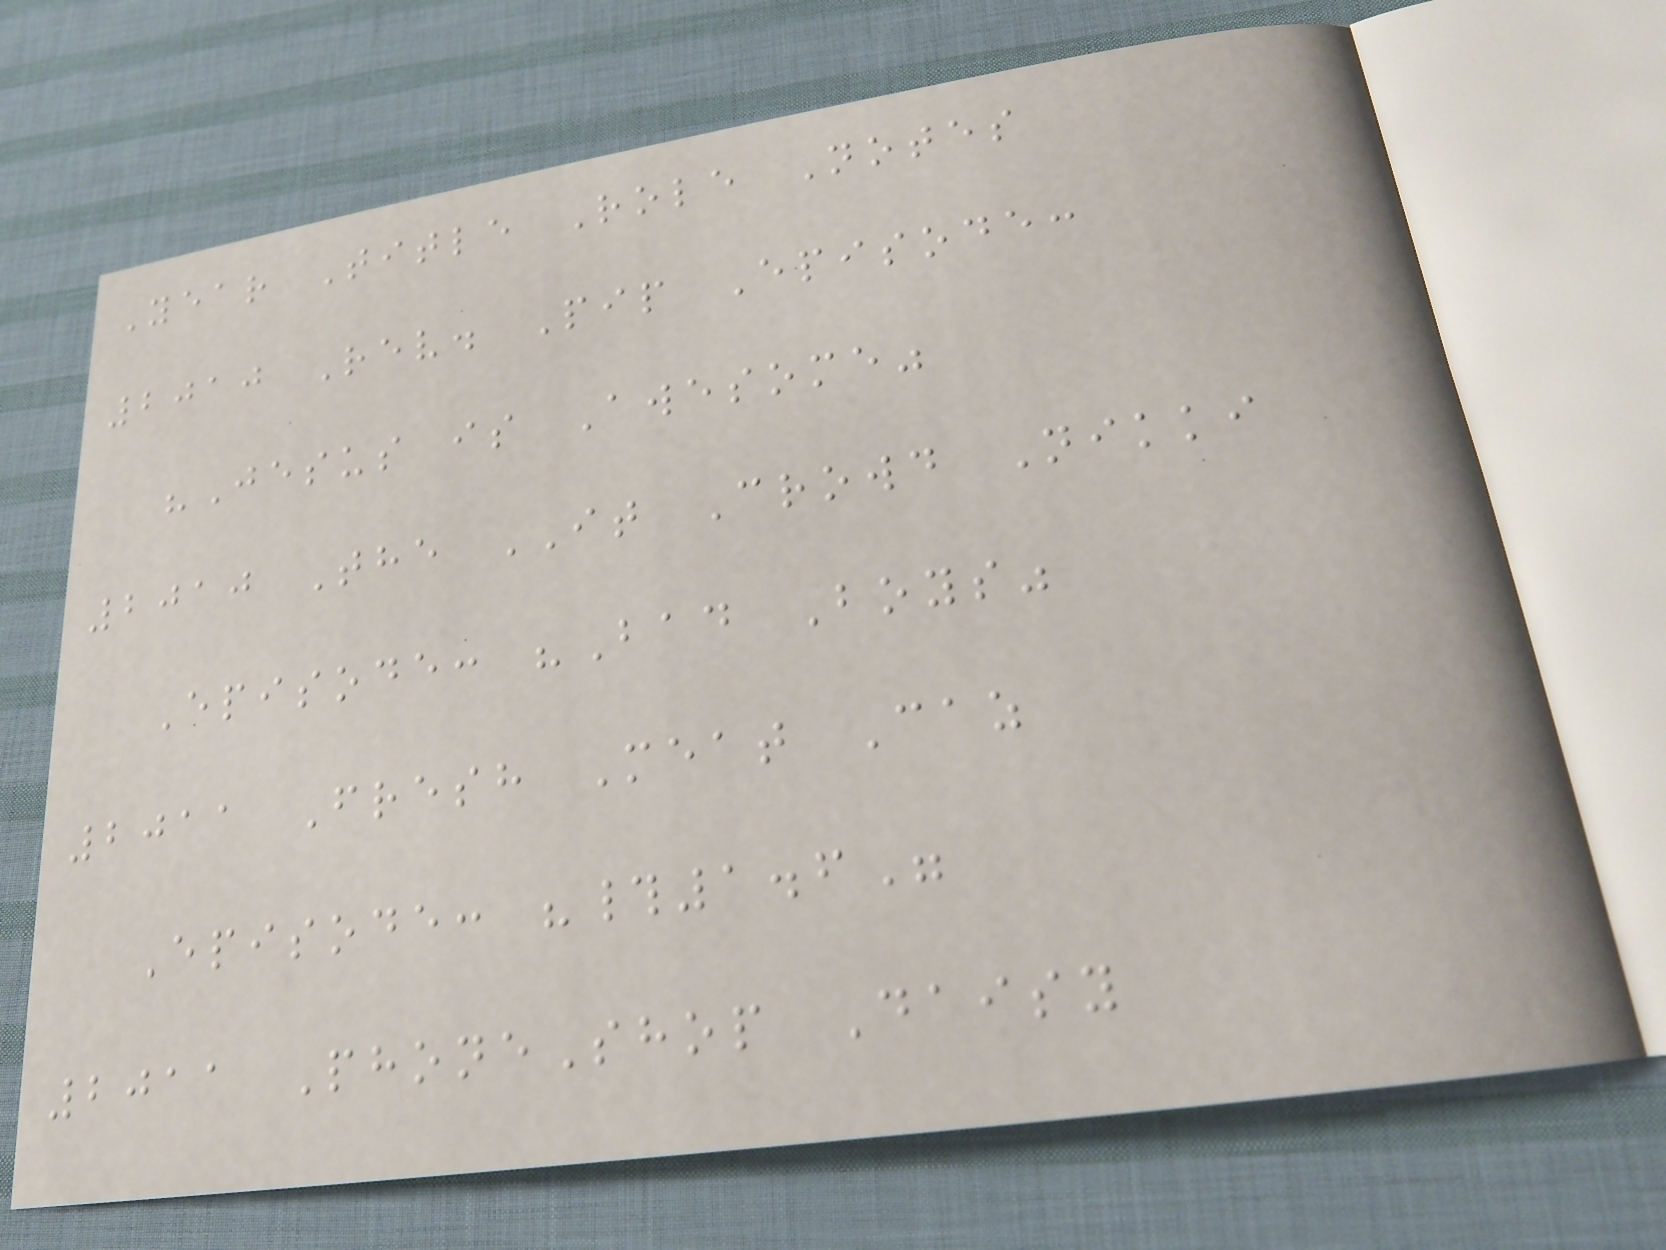Year Title Role Notes
2010 Rev. Pip Episode:
"Jesus is Awesome"
2010 The IT Crowd Nikki
Episode: "Bad Boys"
2011 Fresh Meat Caz
Episode: "#1.6"
2011 PhoneShop Daisy
